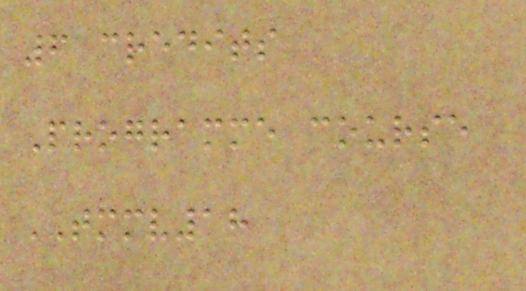6 credits
Programme course
TMMV18
